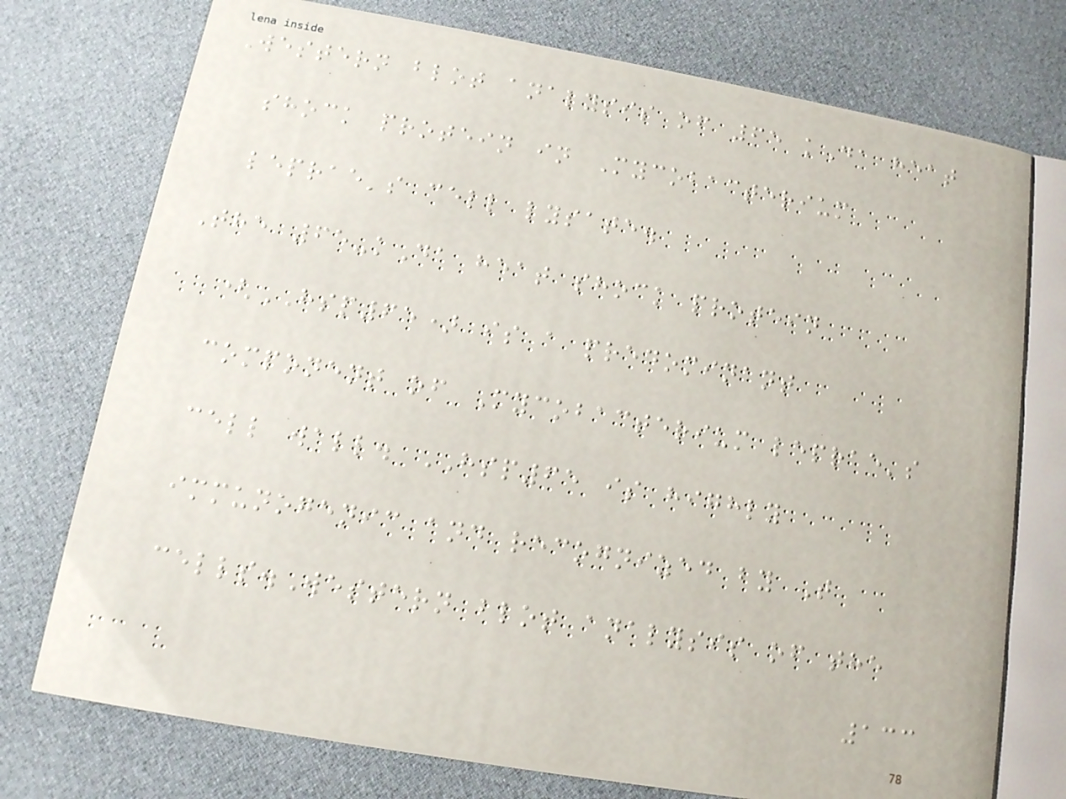Western blot analysis of 65 kDa heat
shock protein in Mycobacterium
leprae's cell lysate.
The 65-kDa heat shock protein
(HSP65) is a predominant
component of Mycobacterium leprae's
cell wall. HSP65 is highly
immunogenic and recognized by T
cells.Western blot analysis of the
133
